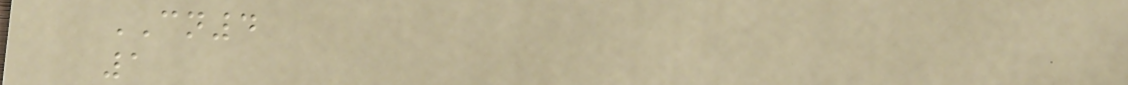CN4
1
